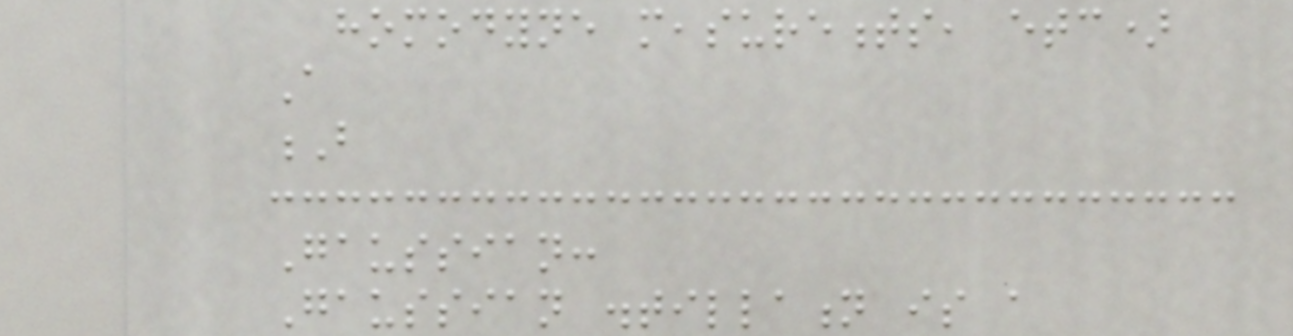homodyne measurements, etc)
A
B
Gaussian:
Gaussian distillation is a
